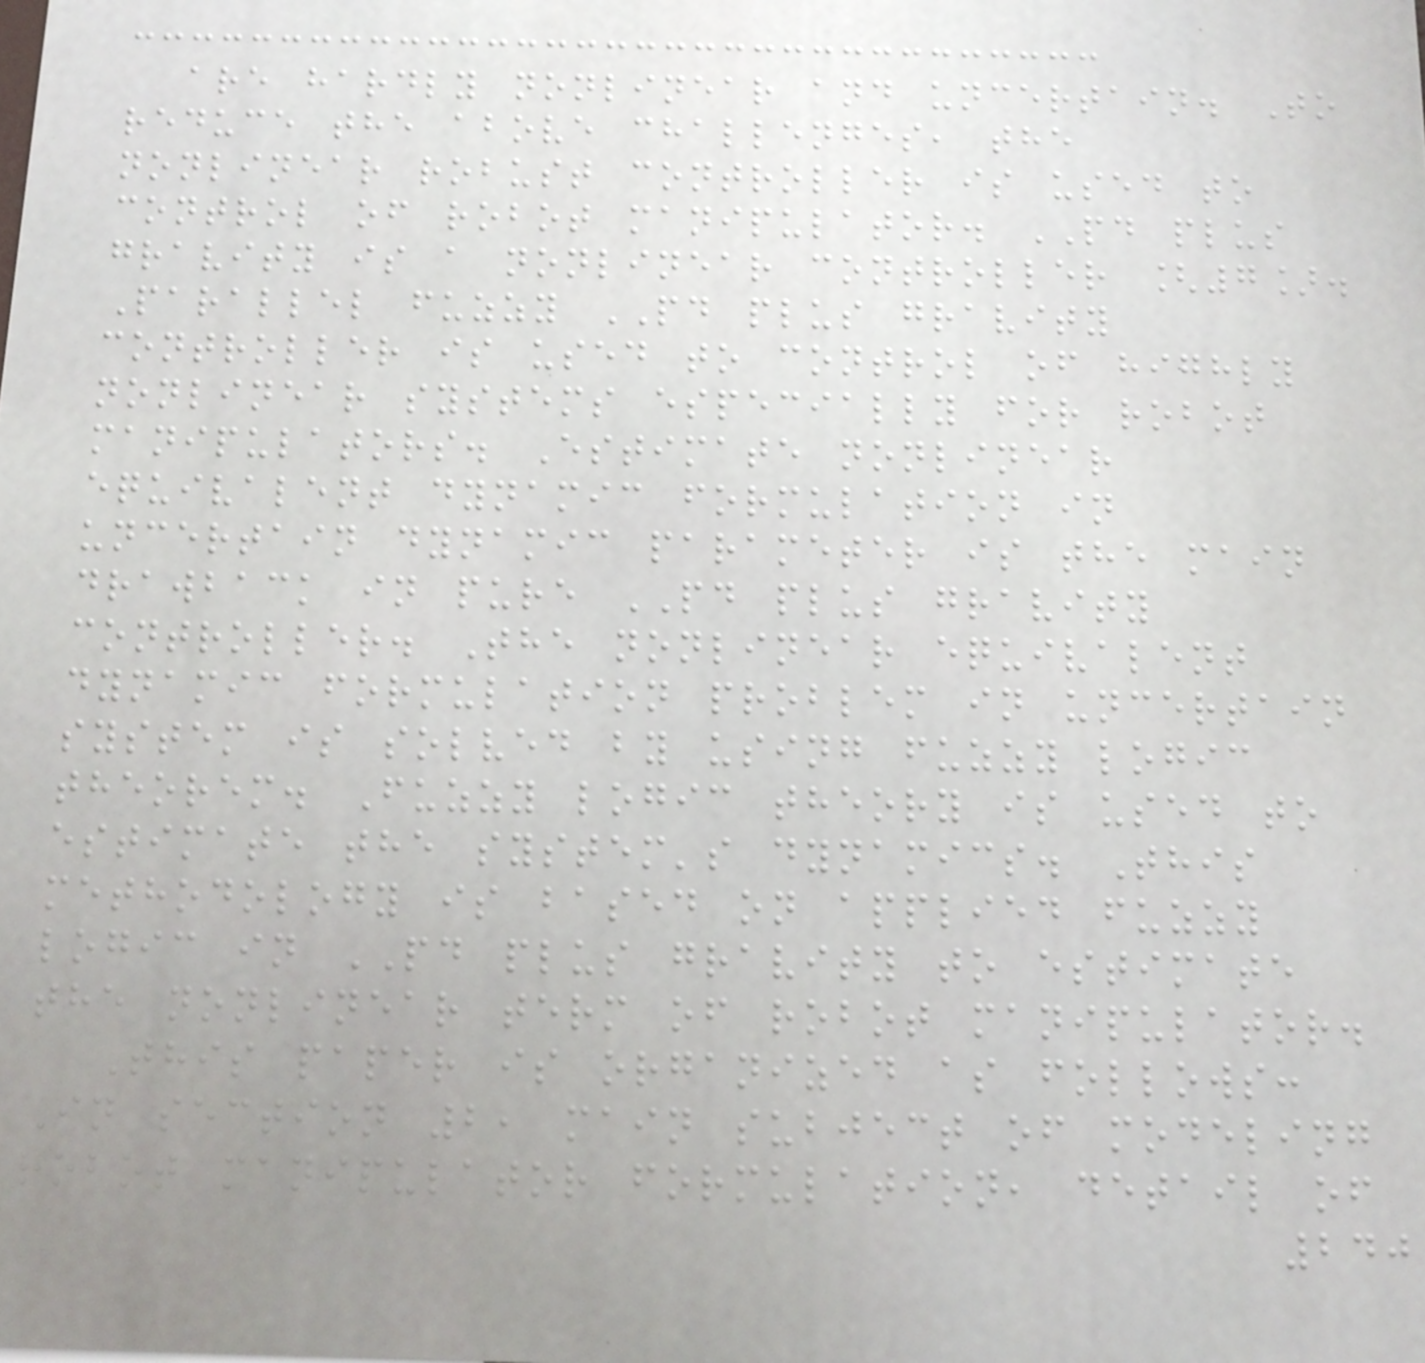are hardly nonlinear and uncertain. To
reduce the above challenges, the
nonlinear robust controller is used to
control of robot manipulator. PD plus
gravity is a nonlinear controller [7].
Parallel fuzzy PD plus gravity
controller is used to control of highly
nonlinear systems especially for robot
manipulators. Estimate nonlinear
equivalent dynamic formulation in
uncertain dynamic parameter is the main
drawback in pure PD plus gravity
controller. The nonlinear equivalent
dynamic formulation problem in uncertain
system is solved by using fuzzy logic
theorem. Fuzzy logic theory is used to
estimate the system's dynamics. This
methodology is based on applied fuzzy
logic in PD plus gravity to estimate
the nonlinear term of robot manipulator.
This paper is organized as follows:
In section 2, main subject of modeling
robot manipulator formulation, detail of
240
